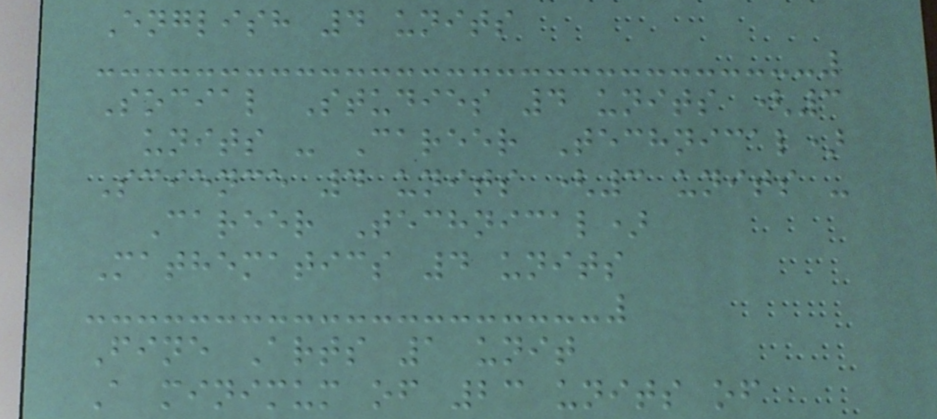English 4 units
Social Studies 4 units (3
units - Career Technical)
Science 4 units (3 units -
Career Technical)
Mathematics 4 units
Fine Arts 1 unit
A minimum of 23 units of
